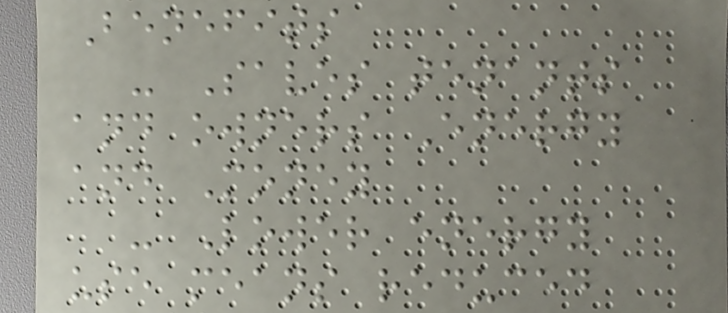Benefits
- Saves tenants
and owners Energy
and Money
- Lower energy
use means reduced
